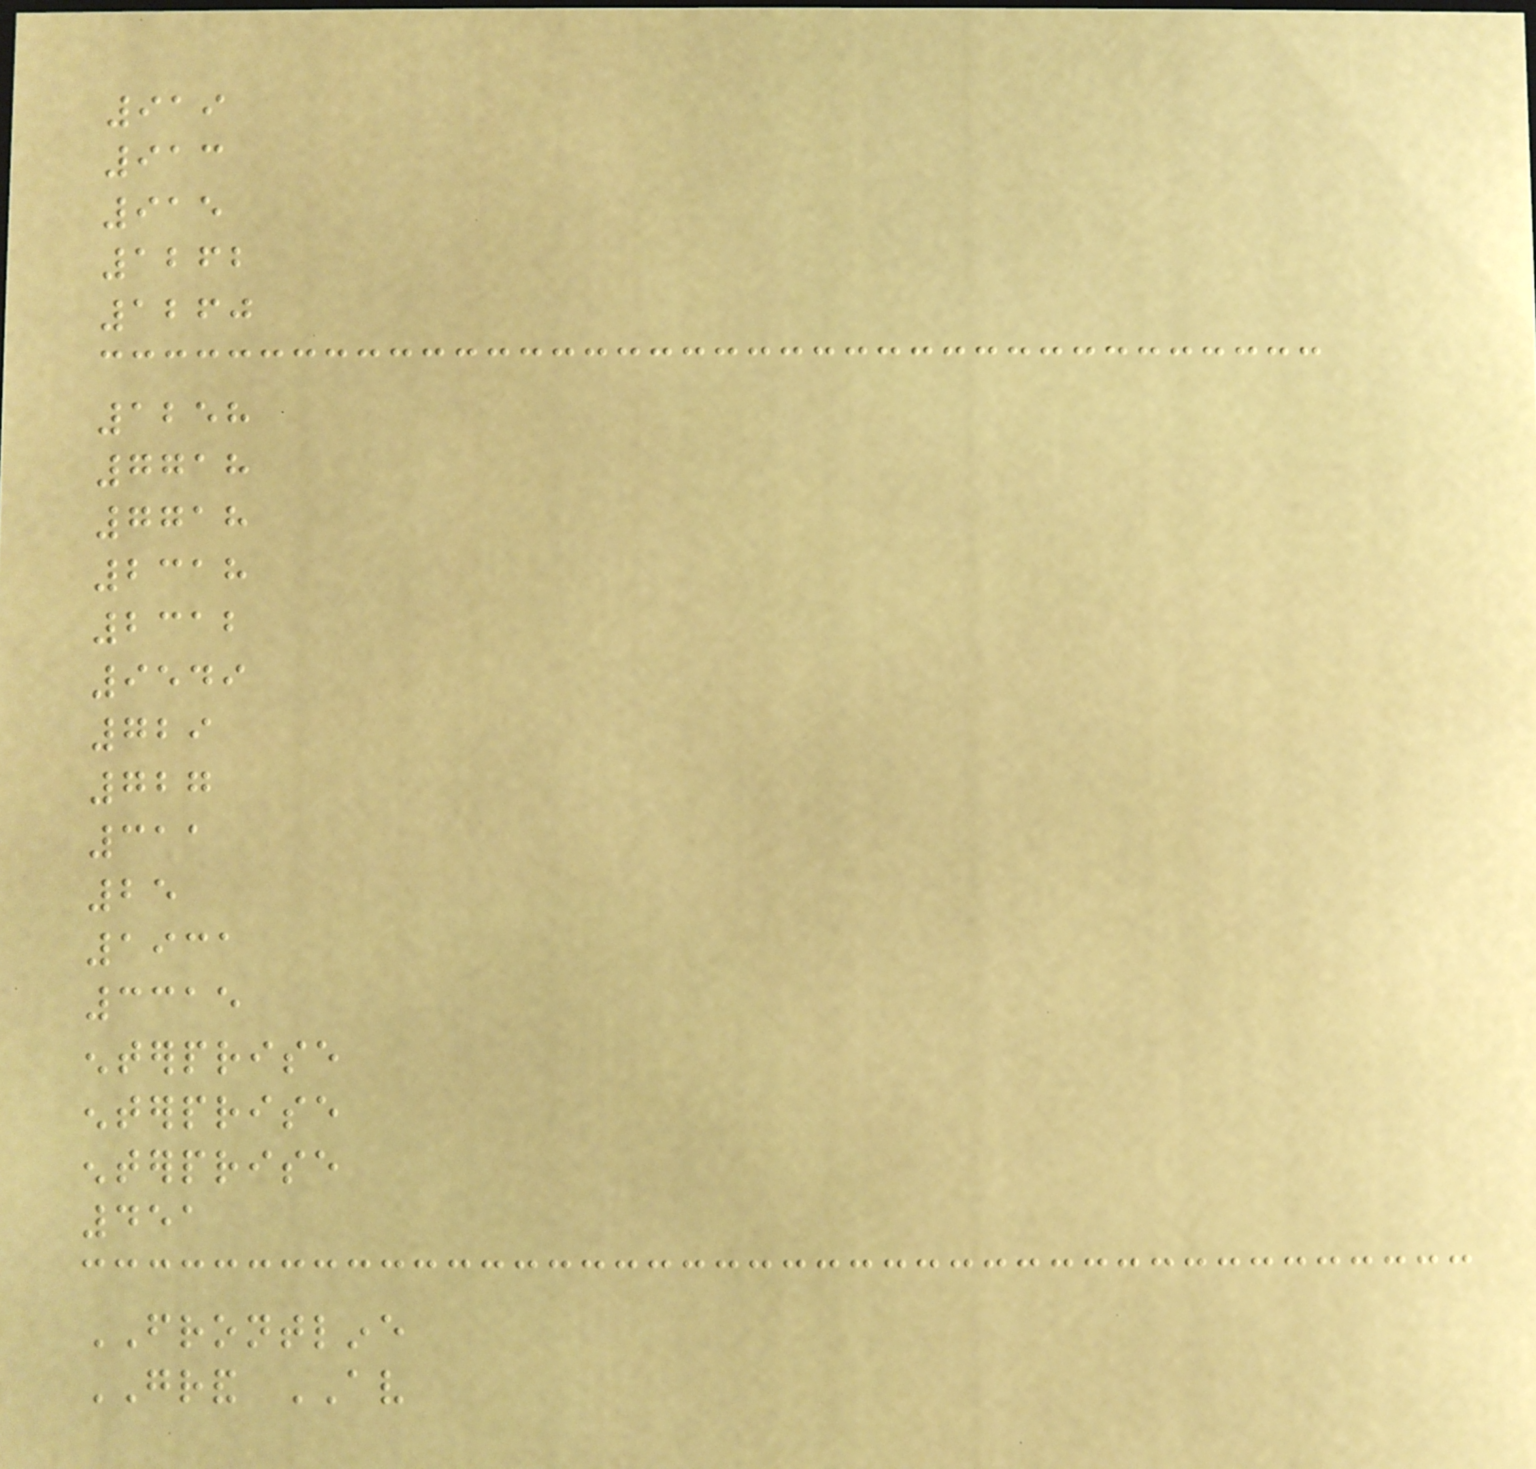919
913
915
1262
1260
1258
7718
7718
2318
2312
9549
729
727
311
25
1931
3315
enterprise
enterprise
enterprise
451
FRONTLINE
GRAND AV
